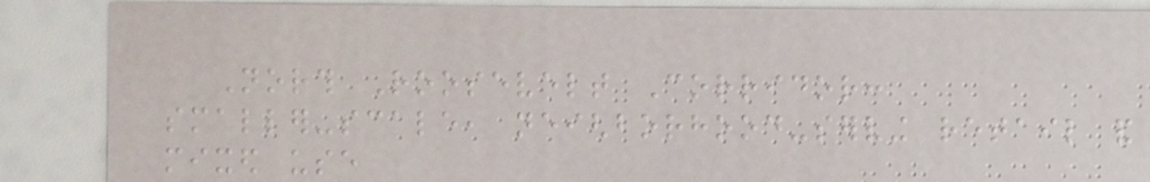North Roosevelt Corridor:
smaller-scale, neighborhood-serving retail and
mixed use
